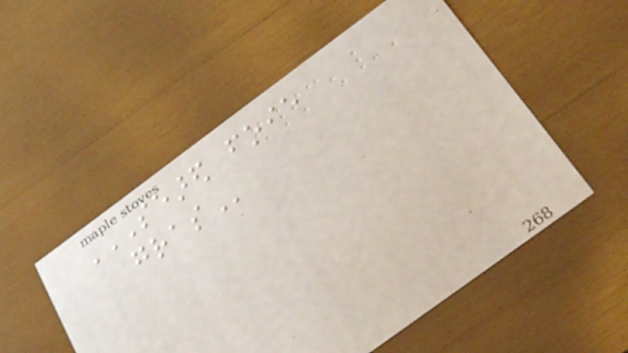SEARED FOIE
GRAS
